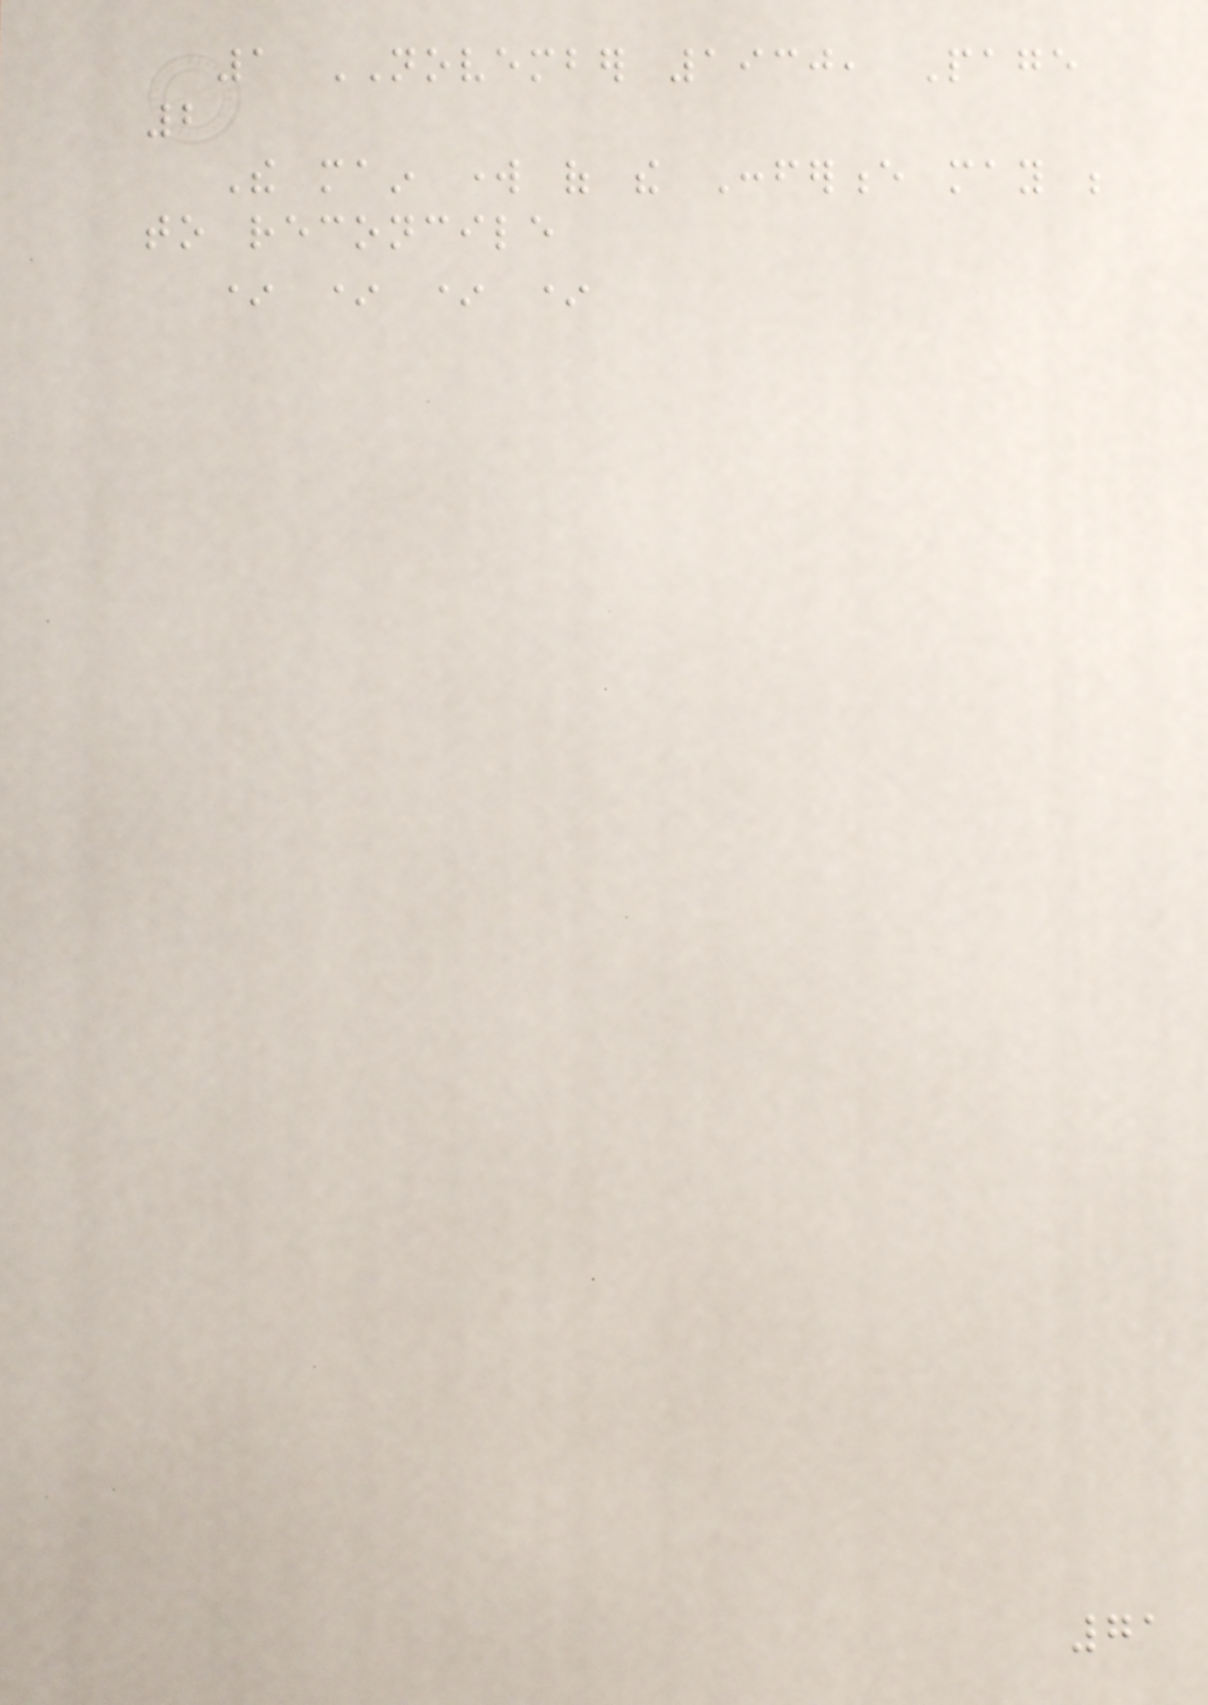1 NOVEMBER 1930, Page
2
The main work of the Conference may be
to reconcile
* * * *
71
